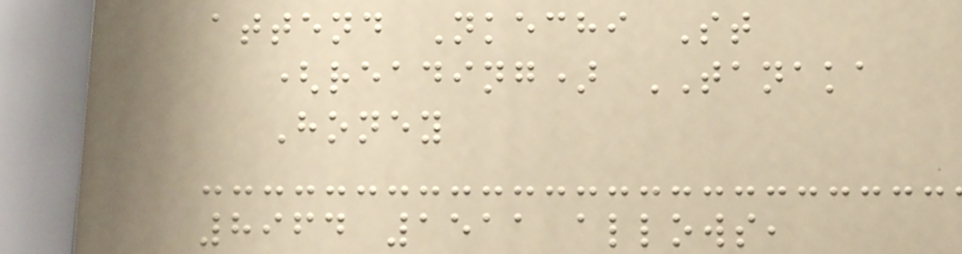attend Nkechi St
(reading) TANAKA
Honey
8964 1511 allows,
